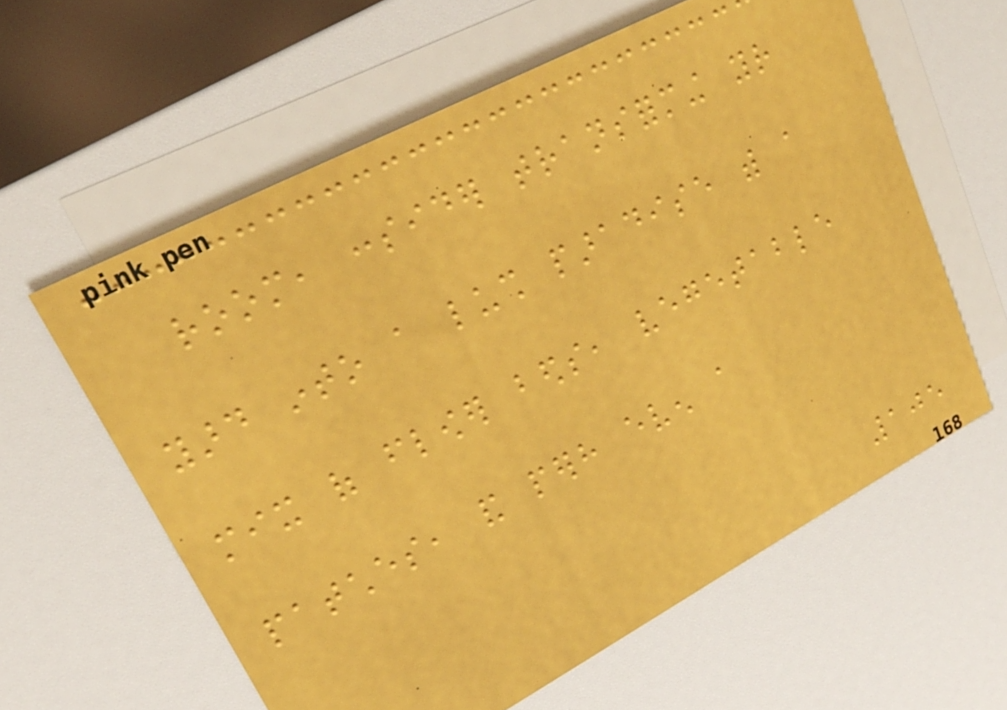room, consider transforming your
yard into a lush paradise with a
mix of flower beds, vegetable
patches, and perhaps even a
105
